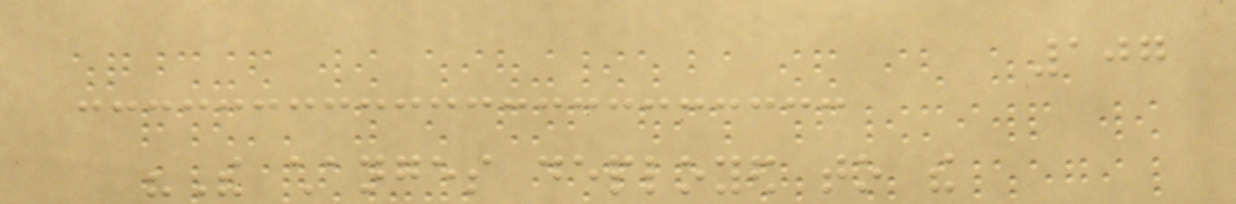107
"The changes deployed to the
